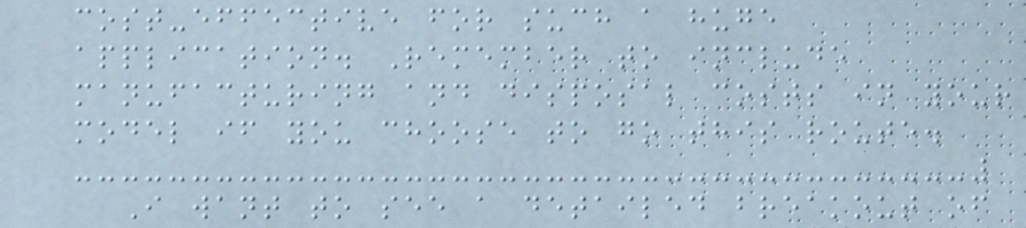cost-effective for such a huge
application. Remember to include
manufacturing and disposal costs in your
model if you choose to go this route.
I want to see a detailed breakout of
